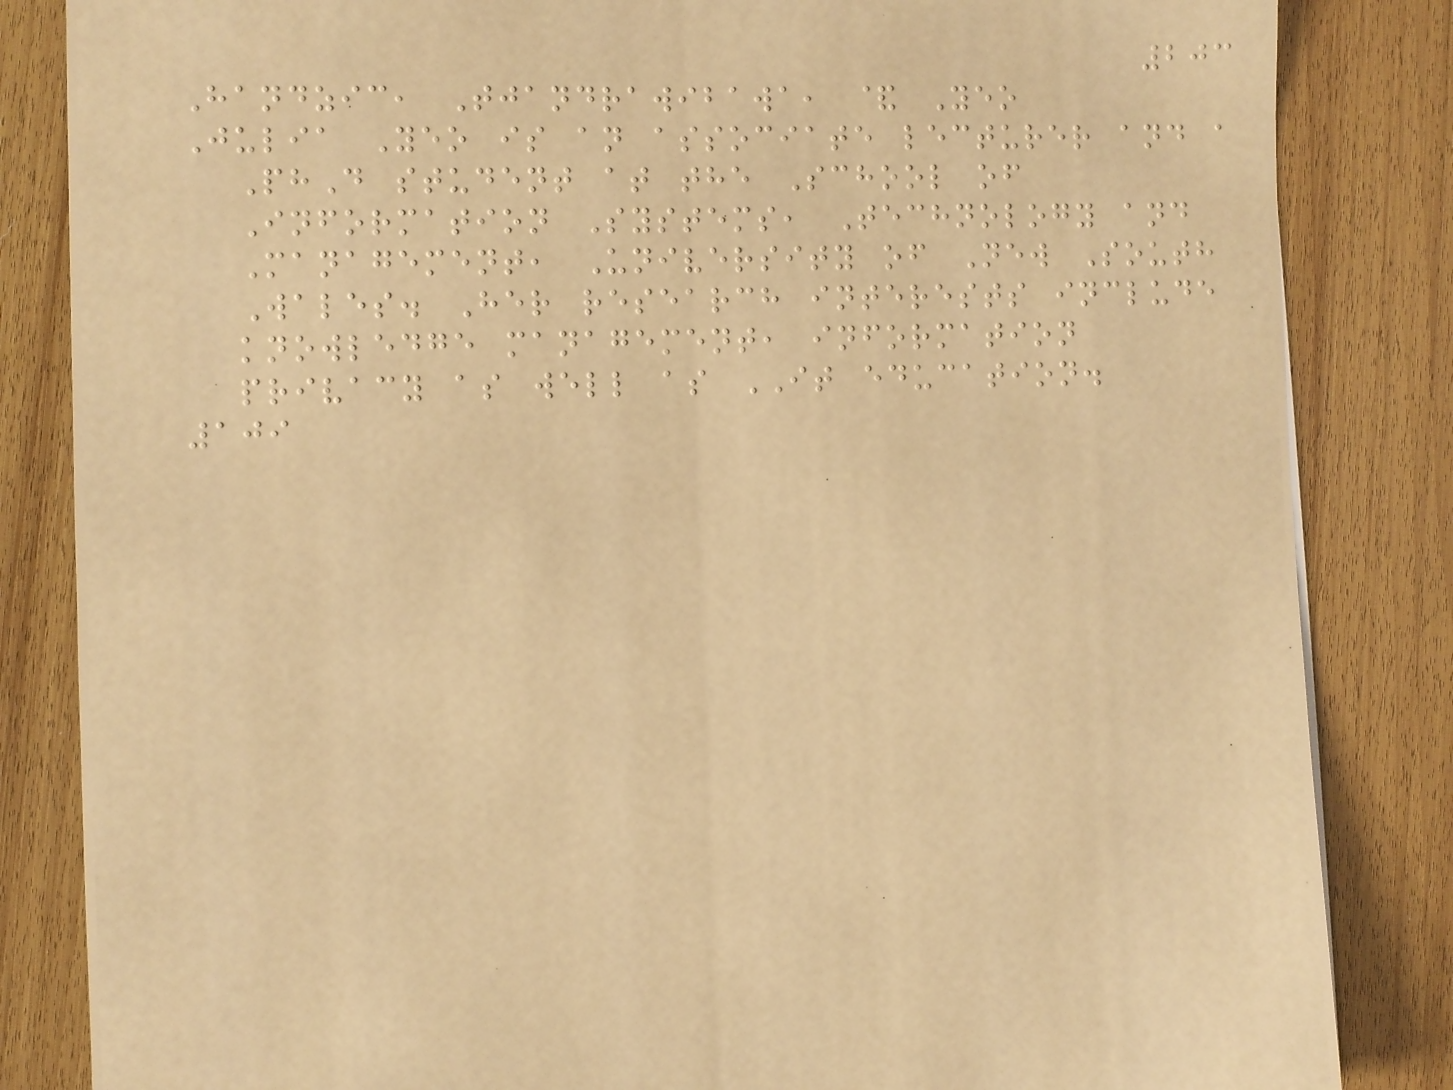203
Handzic, Tjandrawibawa, & Yeo
Julia Yeo is an associate lecturer and a
PhD student at the School of
Information Systems, Technology and
Management, University of New South
Wales. Her research interests include
knowledge management, information
privacy as well as IT education.
109
